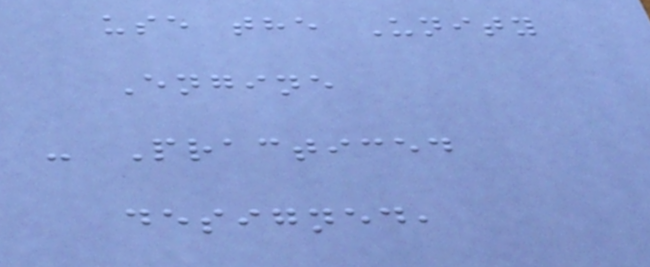use the Unity
Engine
- Practiced
designed,
